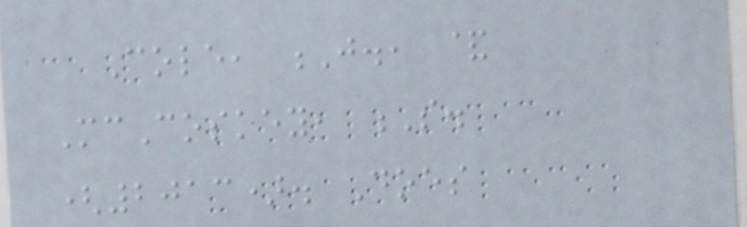Cole, J., &
McCoskey, S.
(2013). Does
